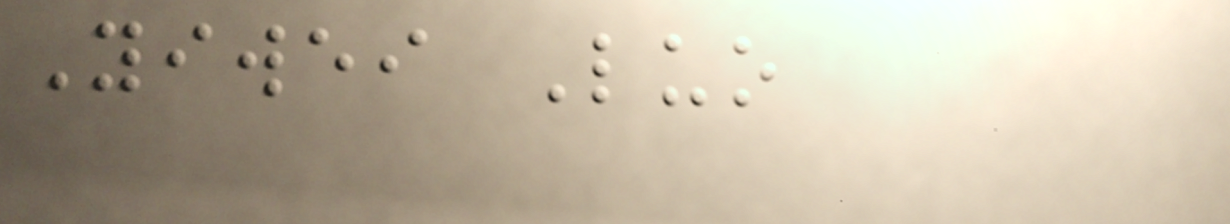Yiwei Luo
